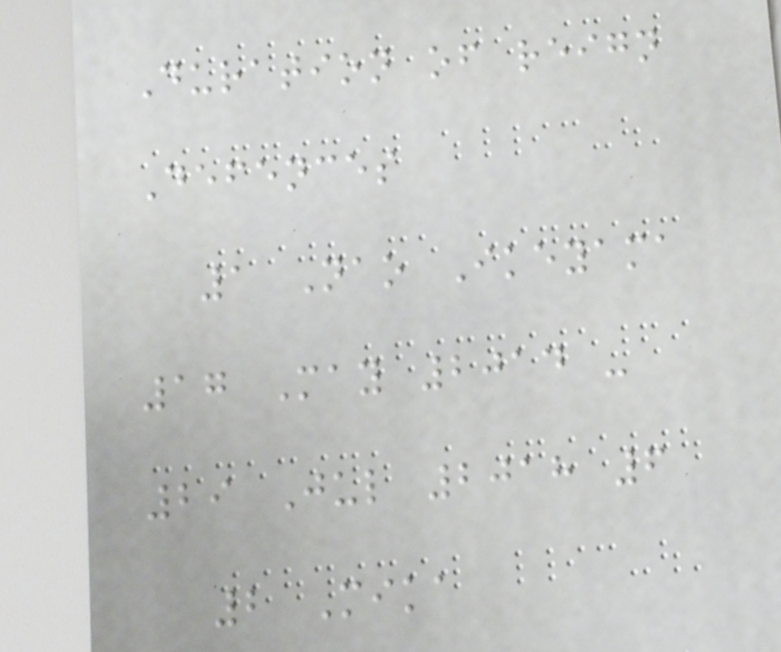Duration of reign
Defences
1 Nao Ikeyama
17 May 2014 -
29 Jul 2018 6
2 Mika
